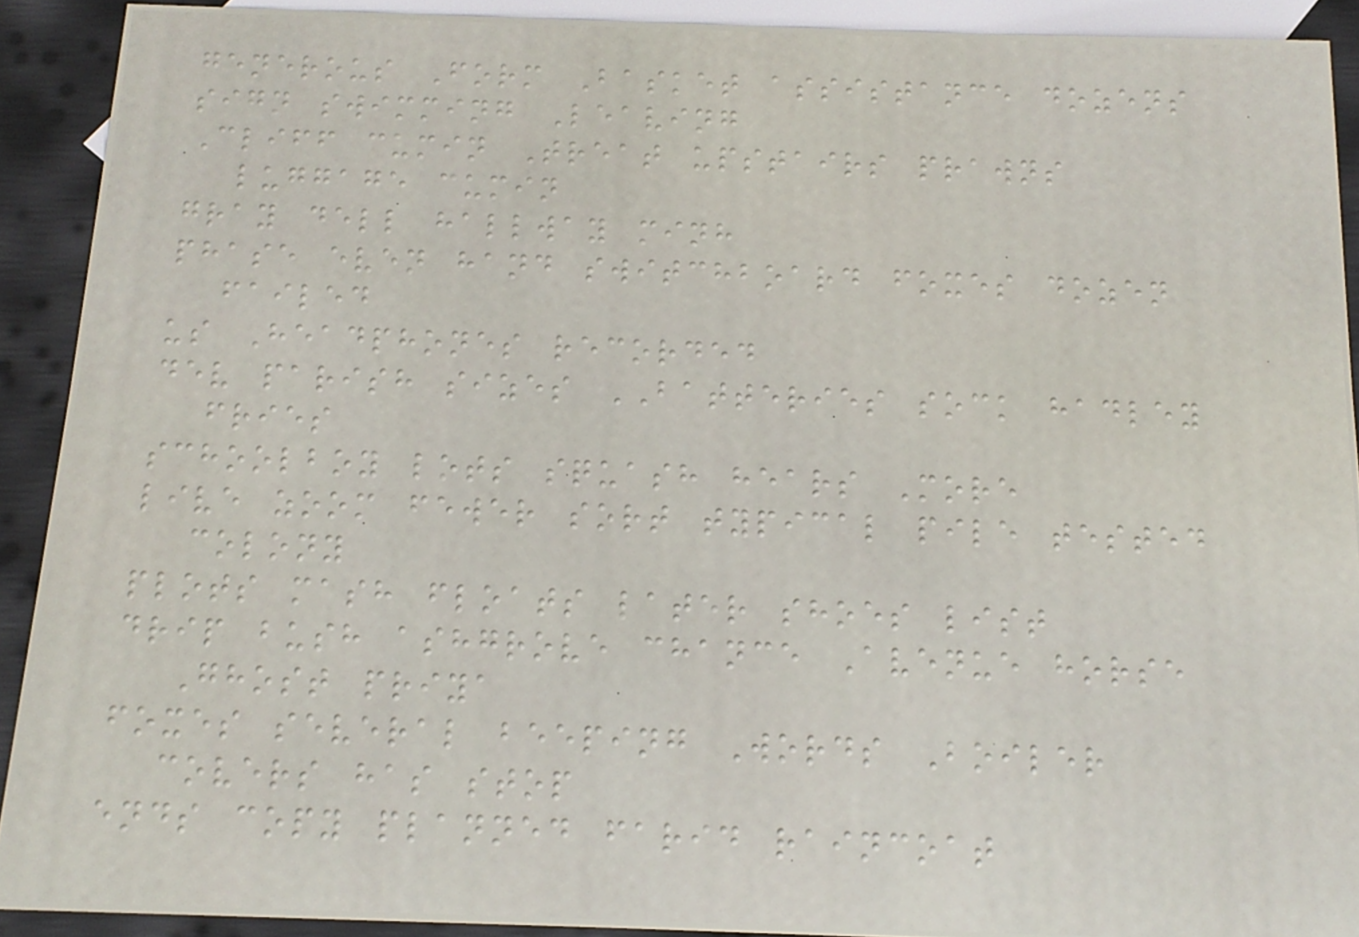generous Form Basket assistance dozens
sign swimming Leaving
Cliff cumin Treat upstairs prawns
luggage cumin
gray dell hallway minh
phase even hand switchboard foxes dozen
failed
us Headphones recorded
dev parish sizes BATTERIES sock hadley
fries
schoolboy lots squash hears More
live zoom fewer sort typical pile tested
colony
plots mash floats later shoes list
drip bush ashgrove chance Avenue horse
Ghost priya
foxes several beeping Words Boiler
covers has stop
ends copy planned farid raincoat
